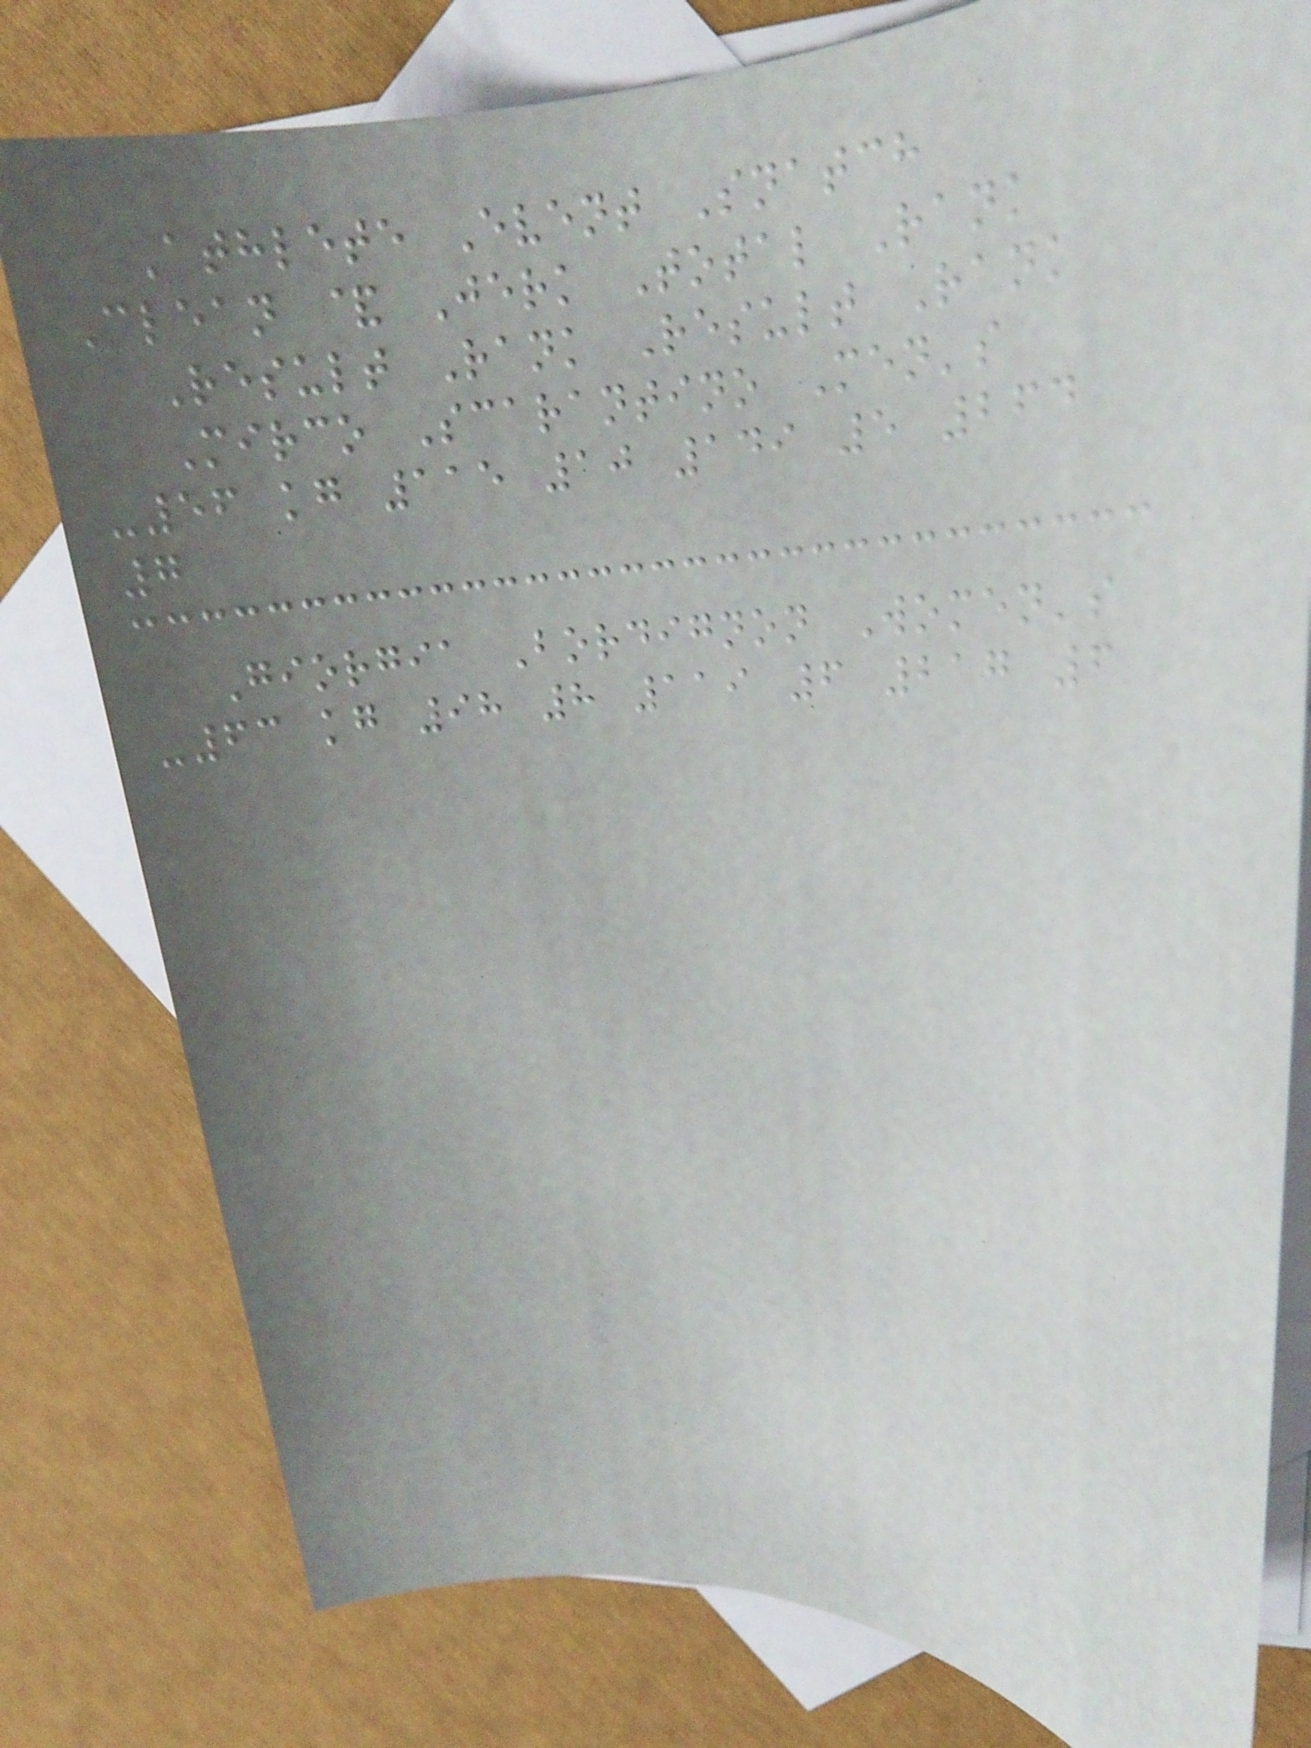Athlete Event Snatch
Clean & Jerk Total Rank
Result Rank Result Rank
Mirco Scarantino Men's
-56 kg 115 10 149 5 264
7
Giorgia Bordignon Women's
-63 kg 98 8 119 6 217 6
